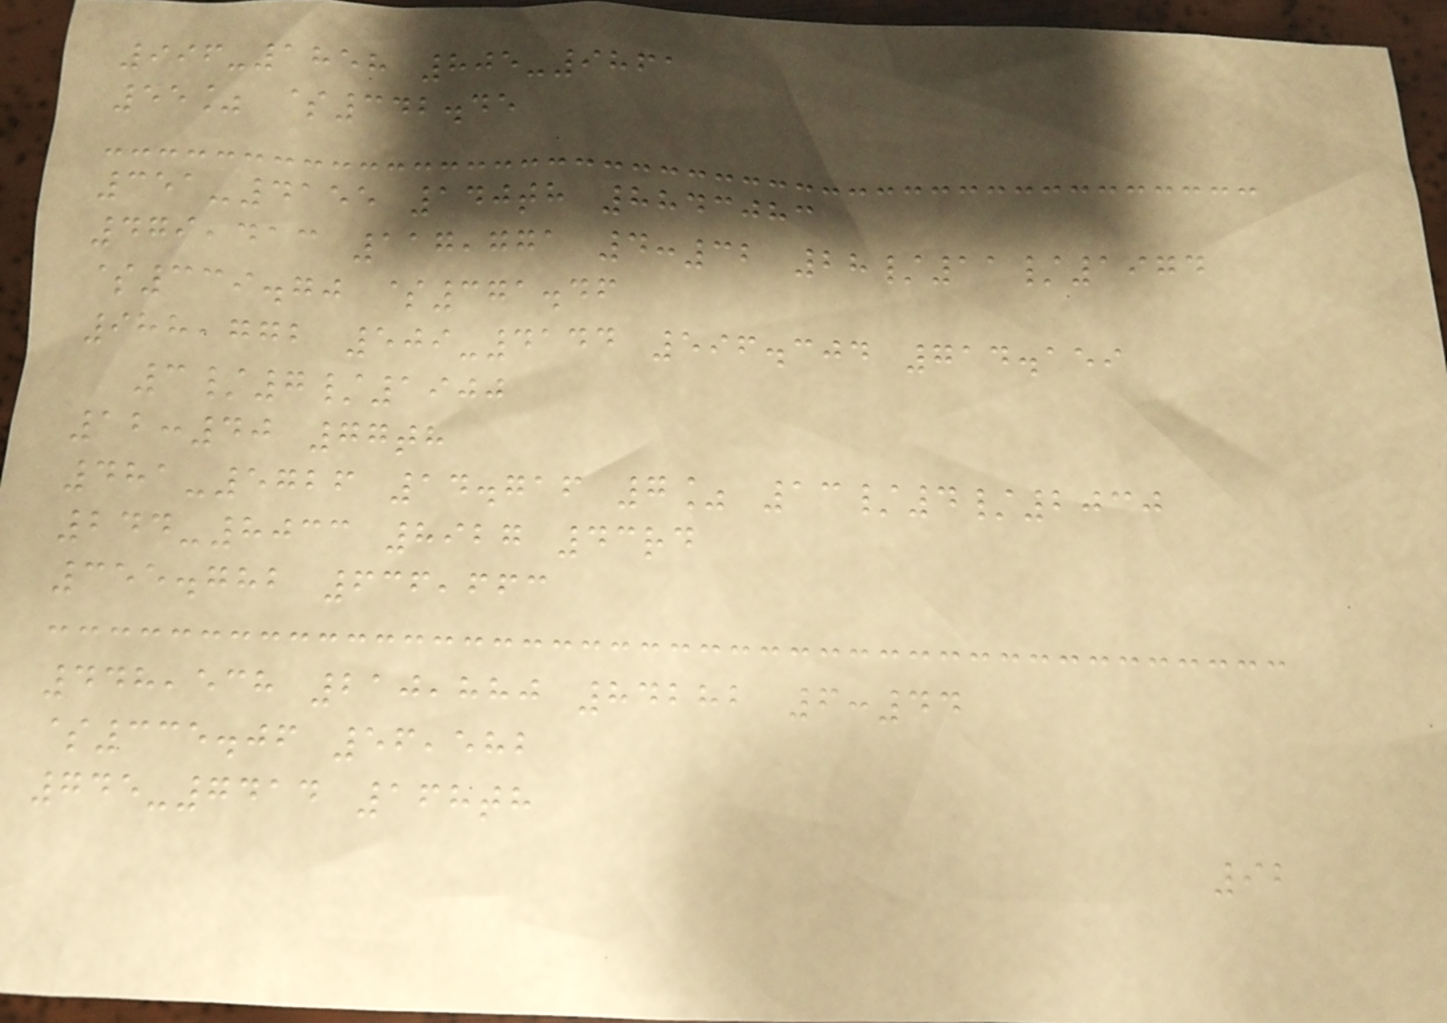996-1858 805-9861
55% $342.45
351-4155 140th 8843083
479,413 117,771 4:32 28/11/1974
$339.70 $371.46
988,772 509-4144 596.304 714.159
3/7/1900
12:40 77th
481-5726 14.716 7% 13/4/2030
244-8033 8927 43rd
355.782 636,663
448,538 210,880 84282 6:44
$335.06 56,582
745-7414 168th
92
